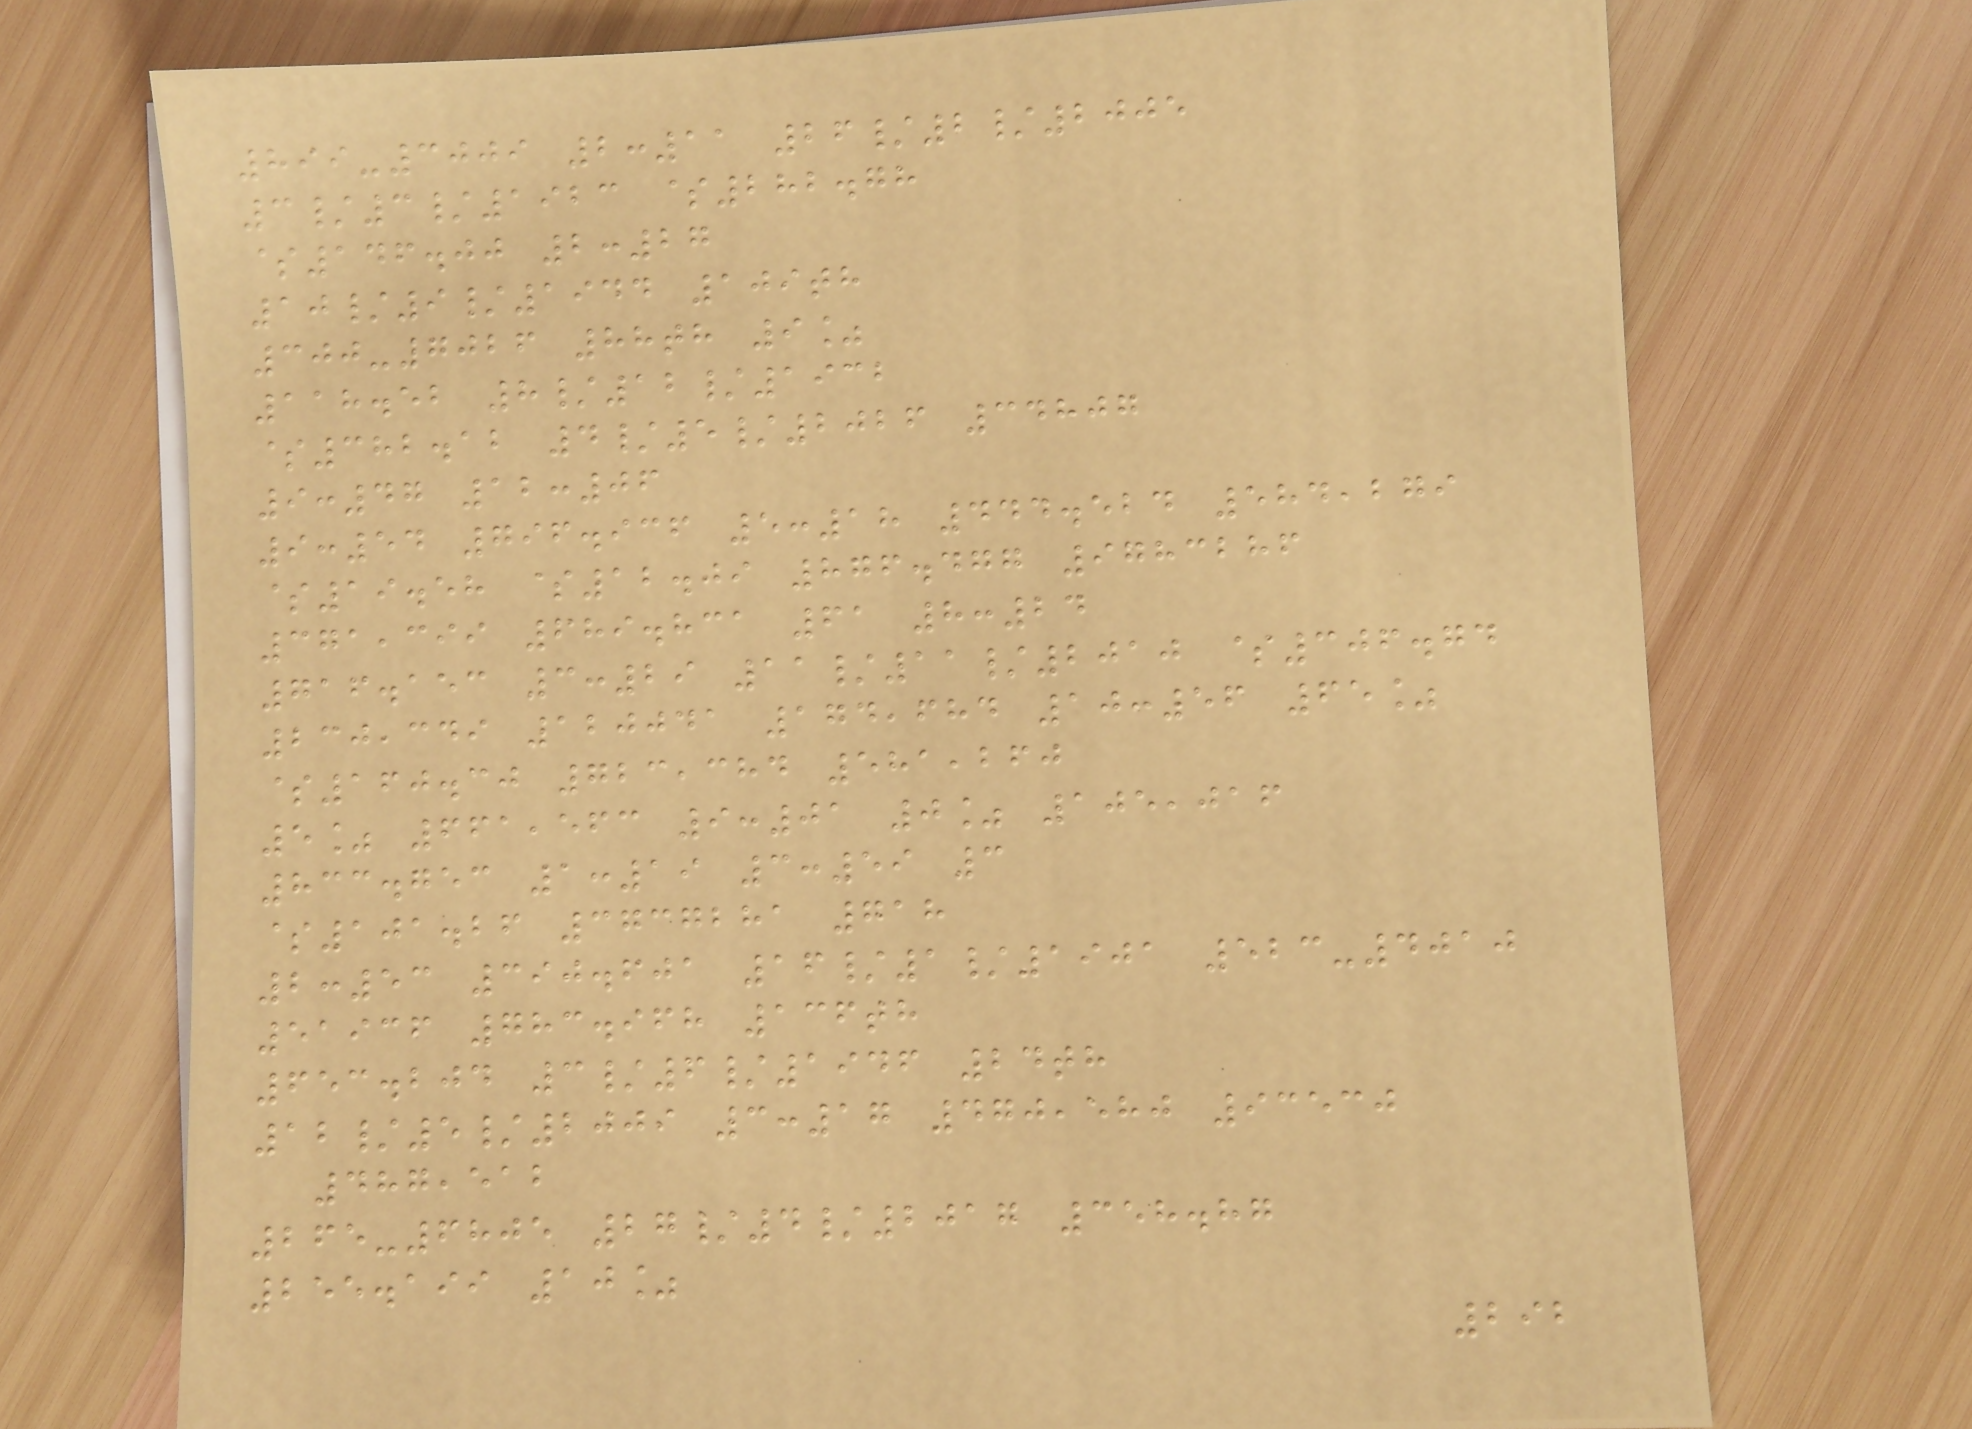899-3009 2:11 26/2/2005
3/3/1923 $282.78
$146.00 2:27
10/9/1944 109th
300-7026 88th 9%
118.52 8/12/1932
$382.12 4/5/2026 34807
9:47 12:06
9:54 796.936 5:18 444.524 584,279
$19.58 $12.09 876.477 9783286
371,399 689.831 61 8:24
716.153 3:29 11/11/2010 $306.74
230,349 120041 174,684 10:56 65%
$160.30 723,384 581,260
5% 661,563 9:01 0% 105,016
833.753 1:19 3:59 3
$101.26 3737281 718
2:53 390.601 16/1/1901 523-4010
51936 783.968 136th
653.204 3/6/1946 24th
12/5/2009 3:17 470,580 93530
487,512
265-6805 27/4/2017 358.87
255.199 10%
292
